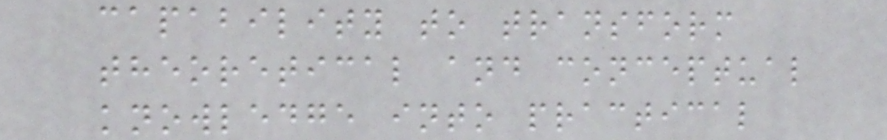capability to transform
theoretical and conceptual
knowledge into practical
